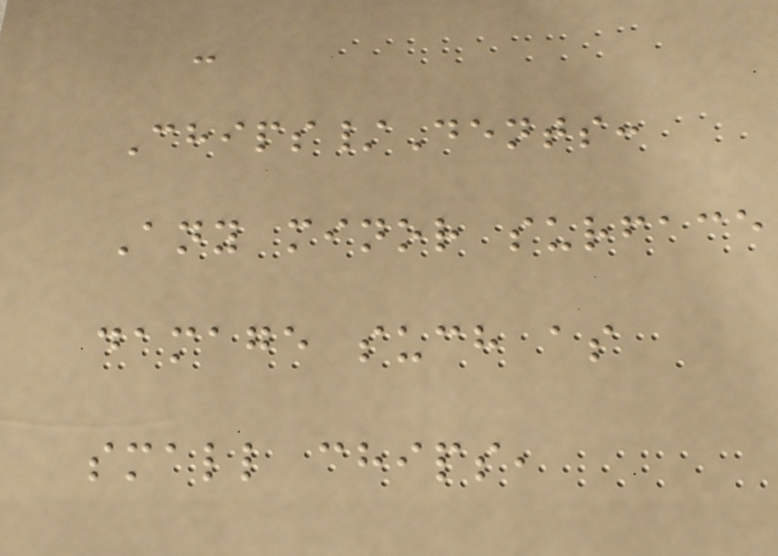-
Chips/Dents:
Any minor surface
damage such as
small chips,
